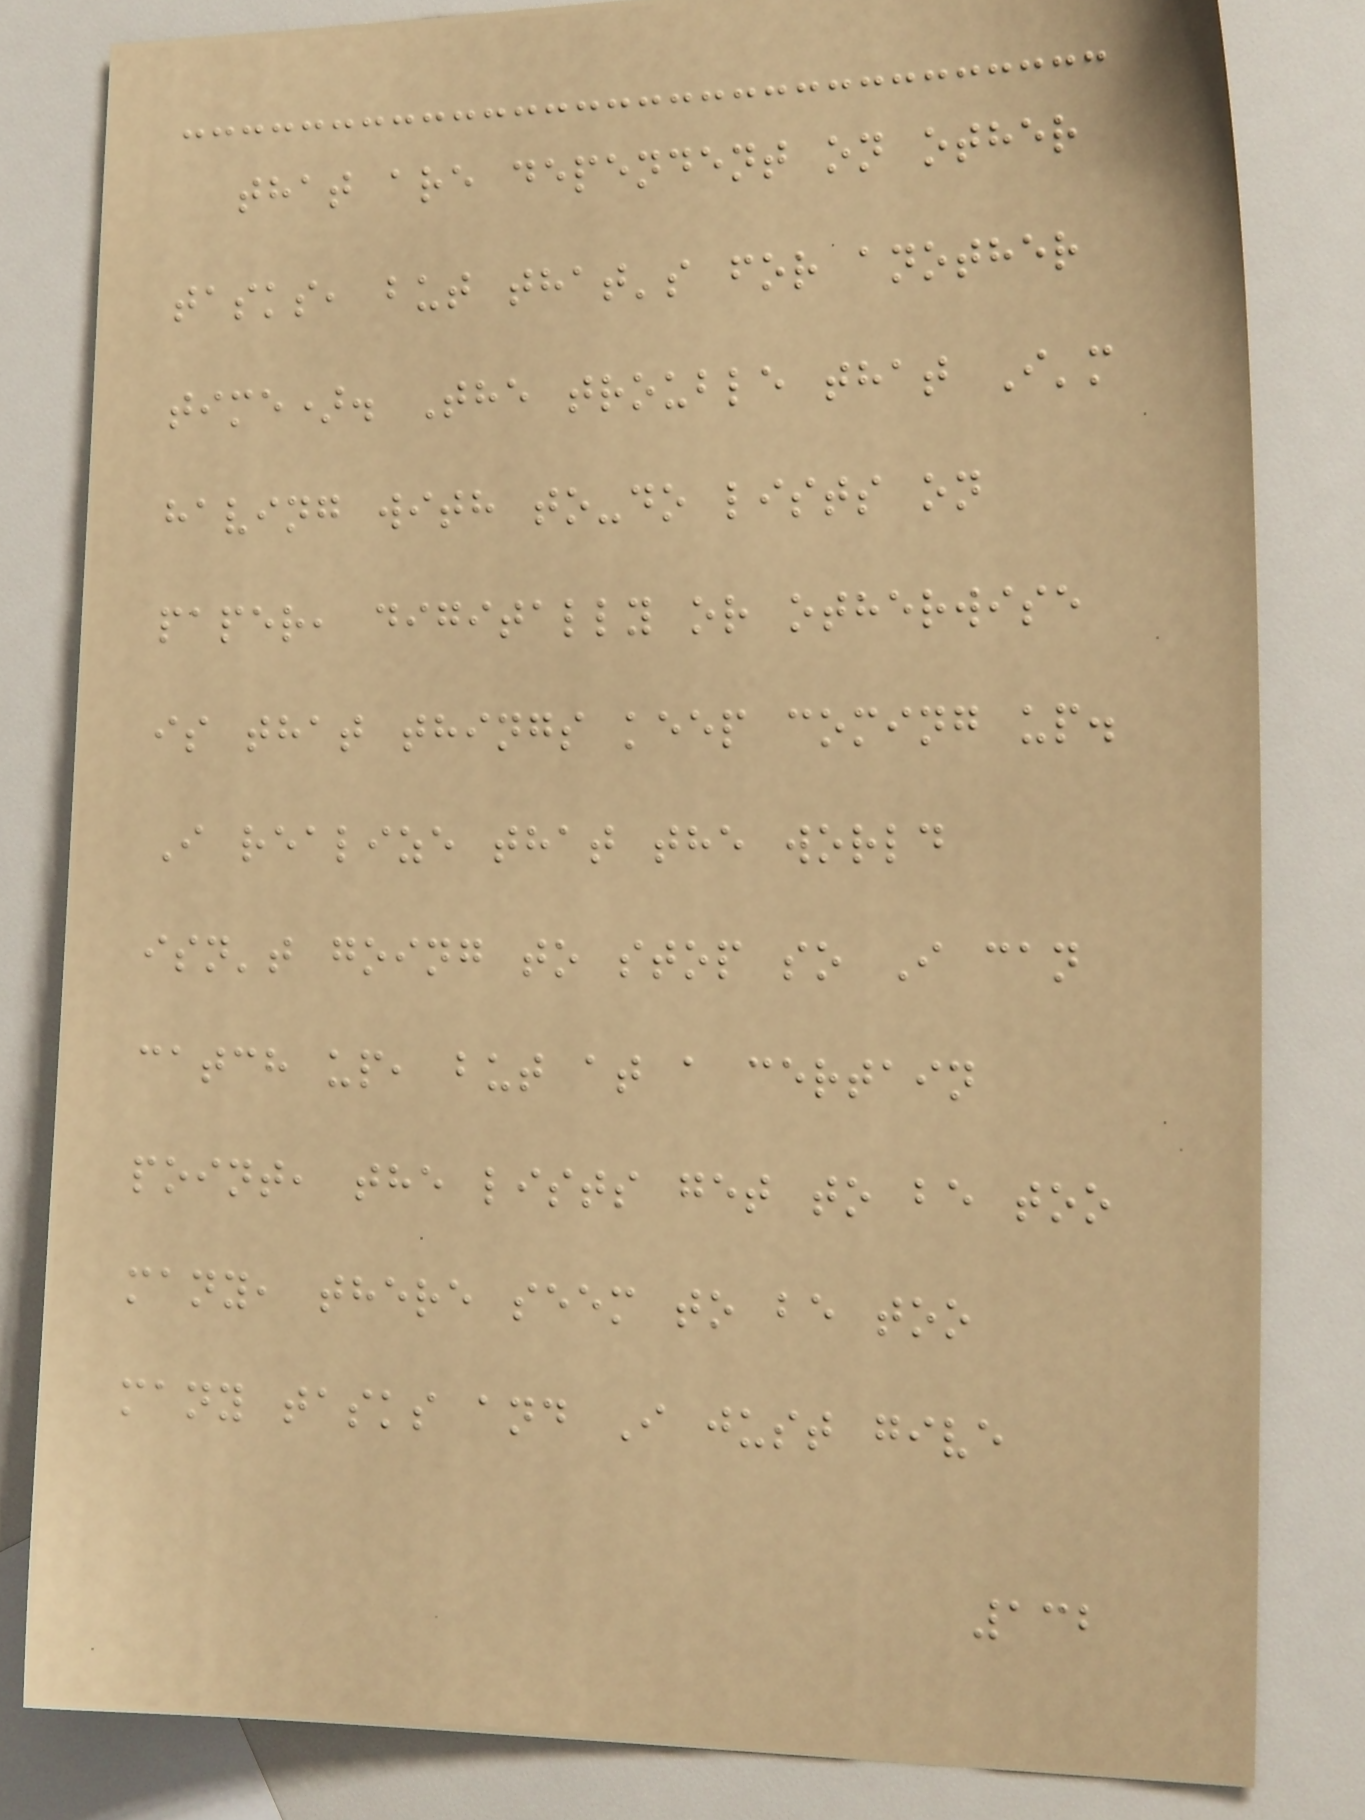that are dependent on other
tasks, but that's for another
time). The trouble that I'm
having with to-do lists on
paper, digitally or otherwise
is that things keep coming up.
I realize that the world
isn't going to stop so I can
catch up, but at a certain
point, the lists get to be too
many, there seem to be too
many tasks and I just give
132
